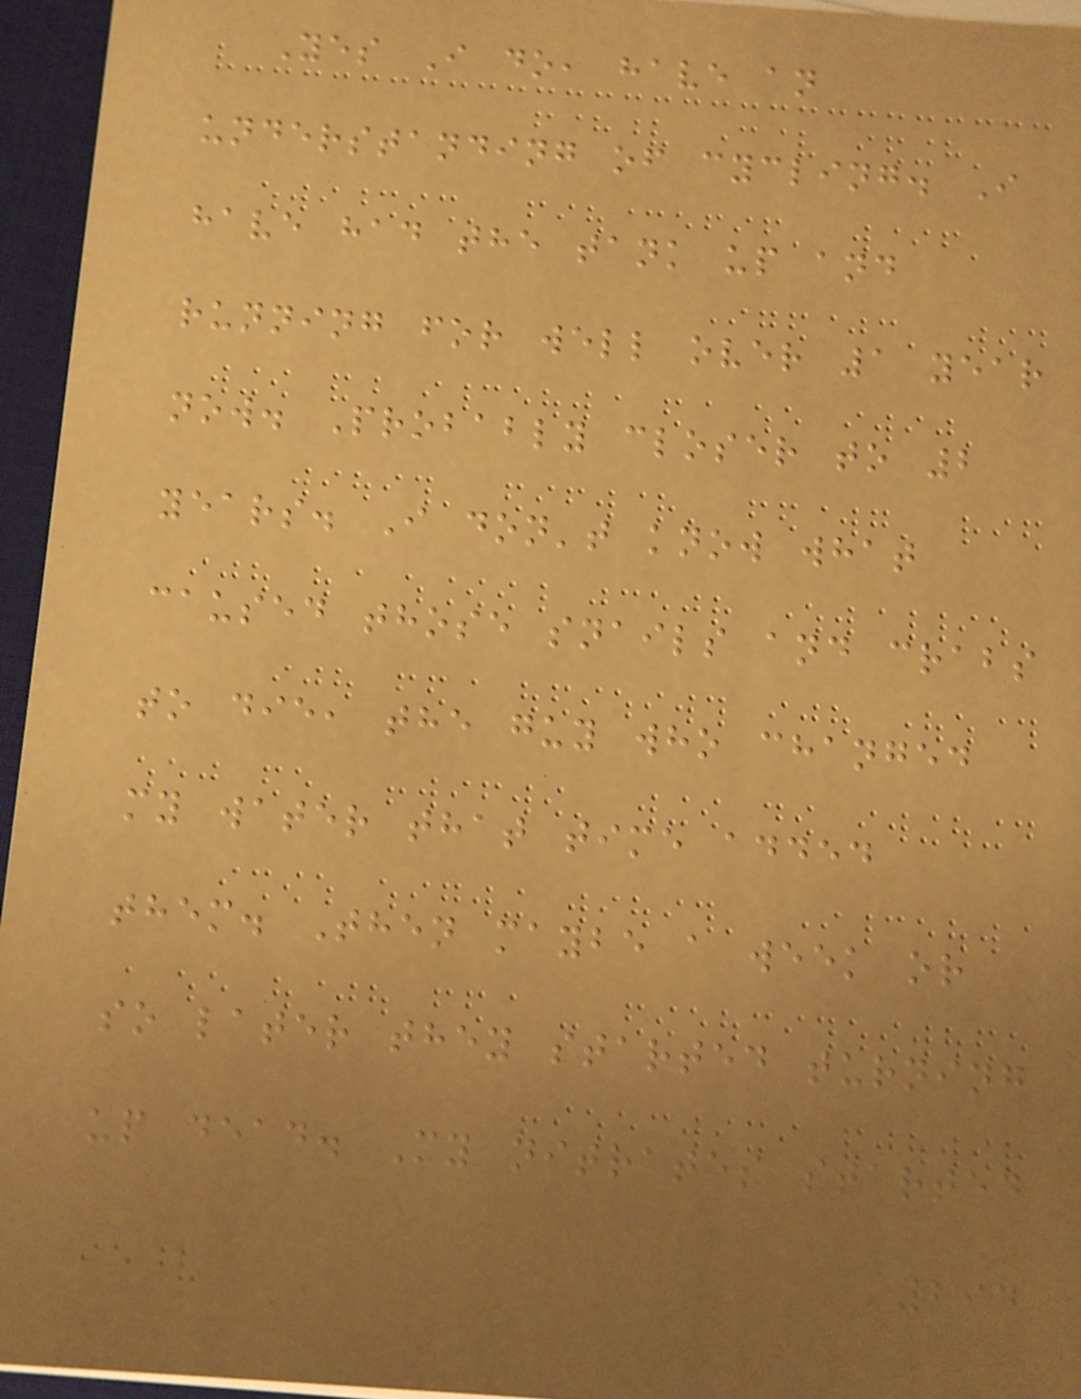Yes I do, have an
understanding of cycling. I
have had the tank up and
running for well over 1 year
now. Probably closer to 2
years. I don't know what
caused those snails and crabs
to die, the guy who changed
my water that time added
them. Then maybe a week or
so later they started turning
up dead. My nitrates started
294
